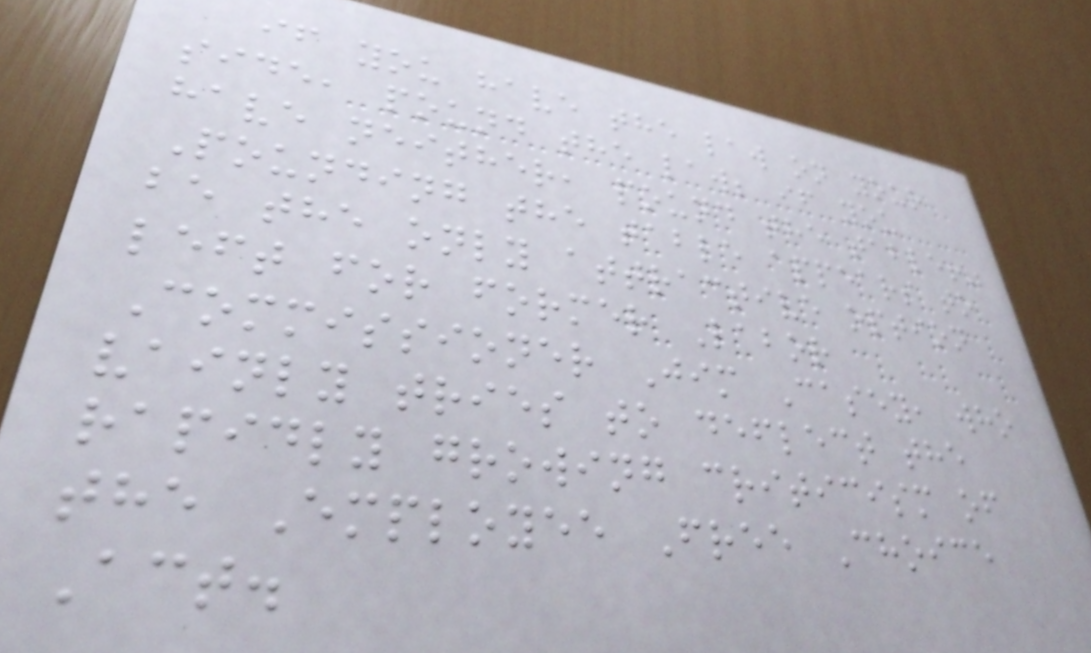if you have the law on your
side, pound the law; if you
have neither, pound the table!"
Pounding the table appears to
be the only attractive option
left for former Labor
Commissioner Jim Casey, who
vainly tries to deflect the
rapidly growing criticism of
the Employee Free Choice
Act.
